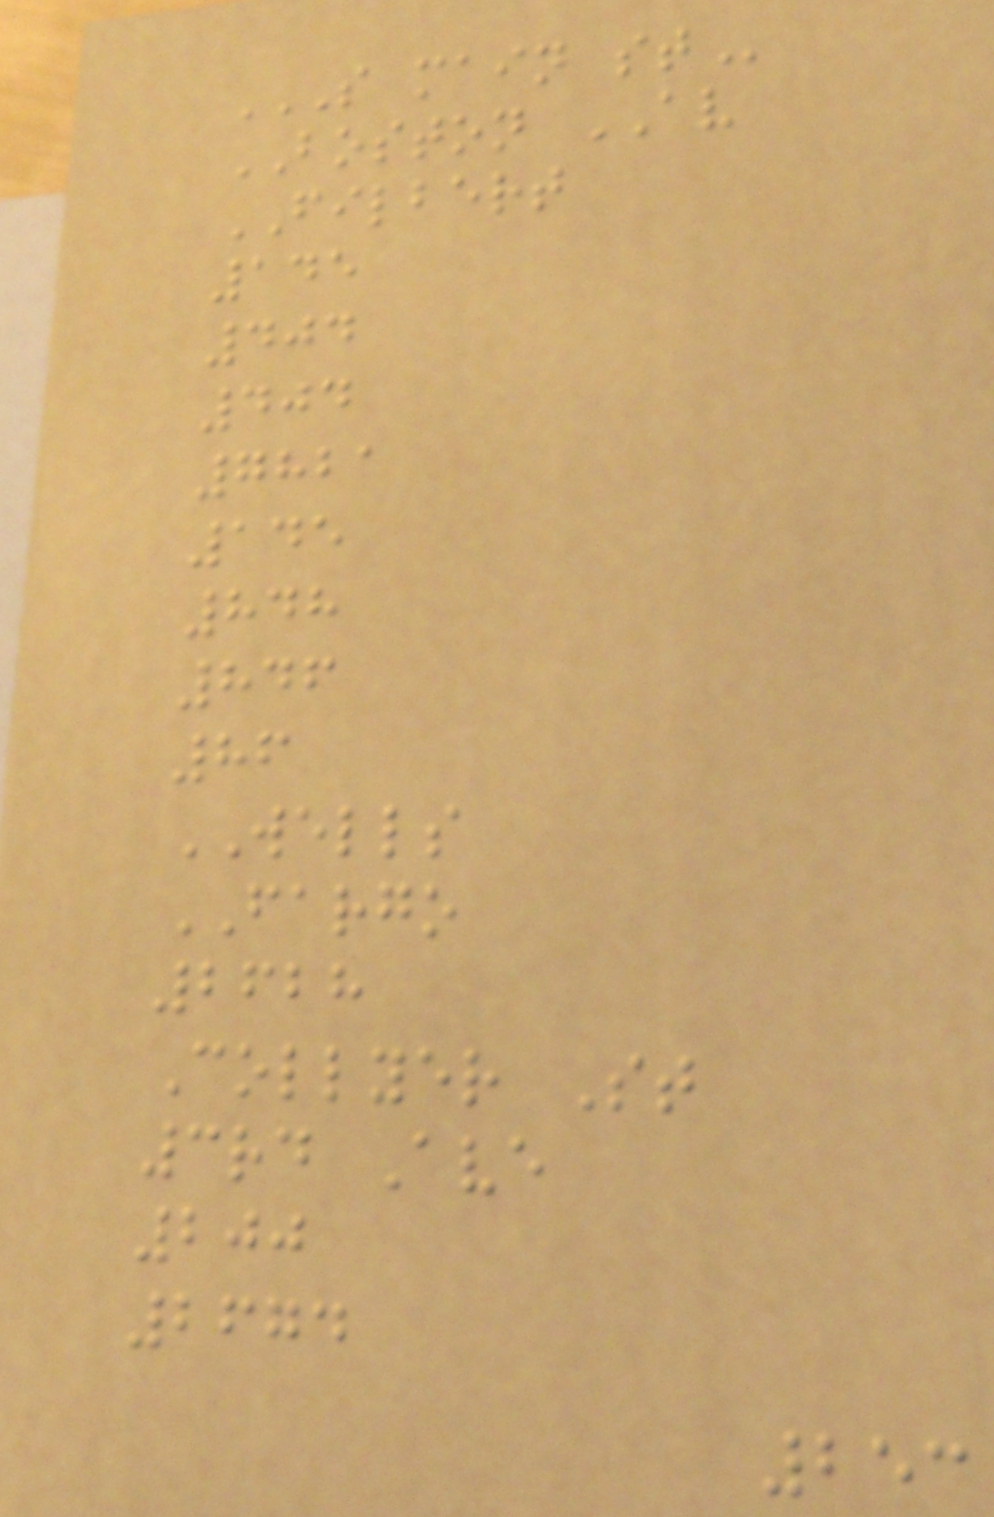S MAIN ST
BOSTON AV
FILBERT
145
404
404
7821
145
848
846
86
WELLS
FARGO
2628
Collyer St
3rd Ave
200
2674
253
